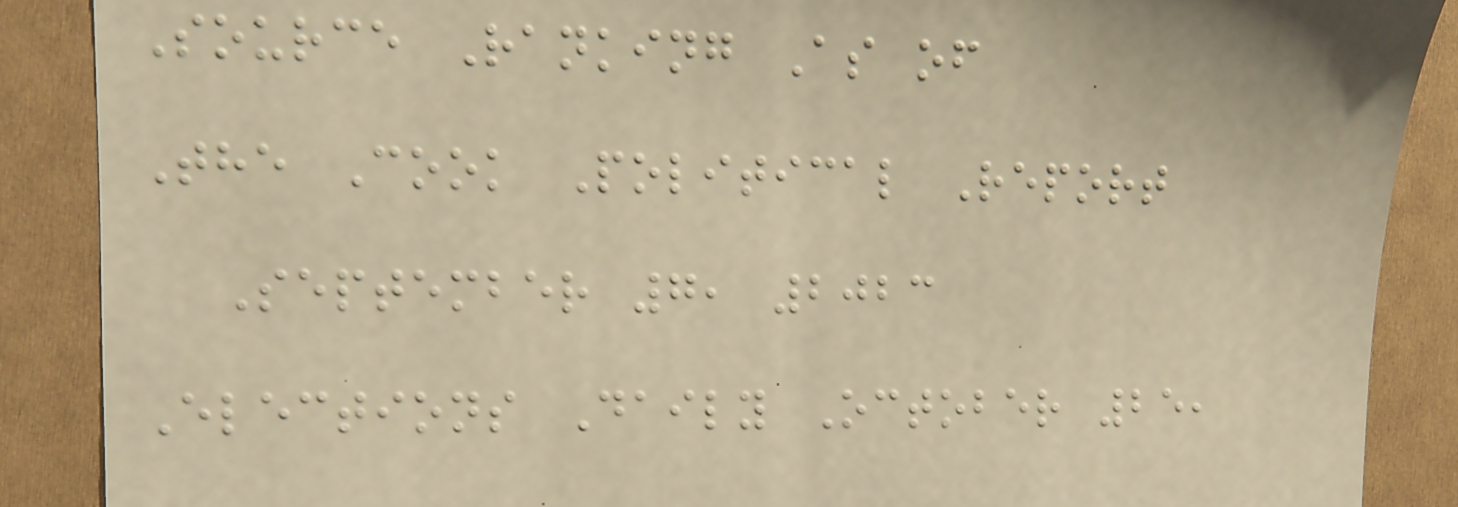Source Ranking As of
The Cook Political Report
September 7, 2023
Elections Daily October 25,
